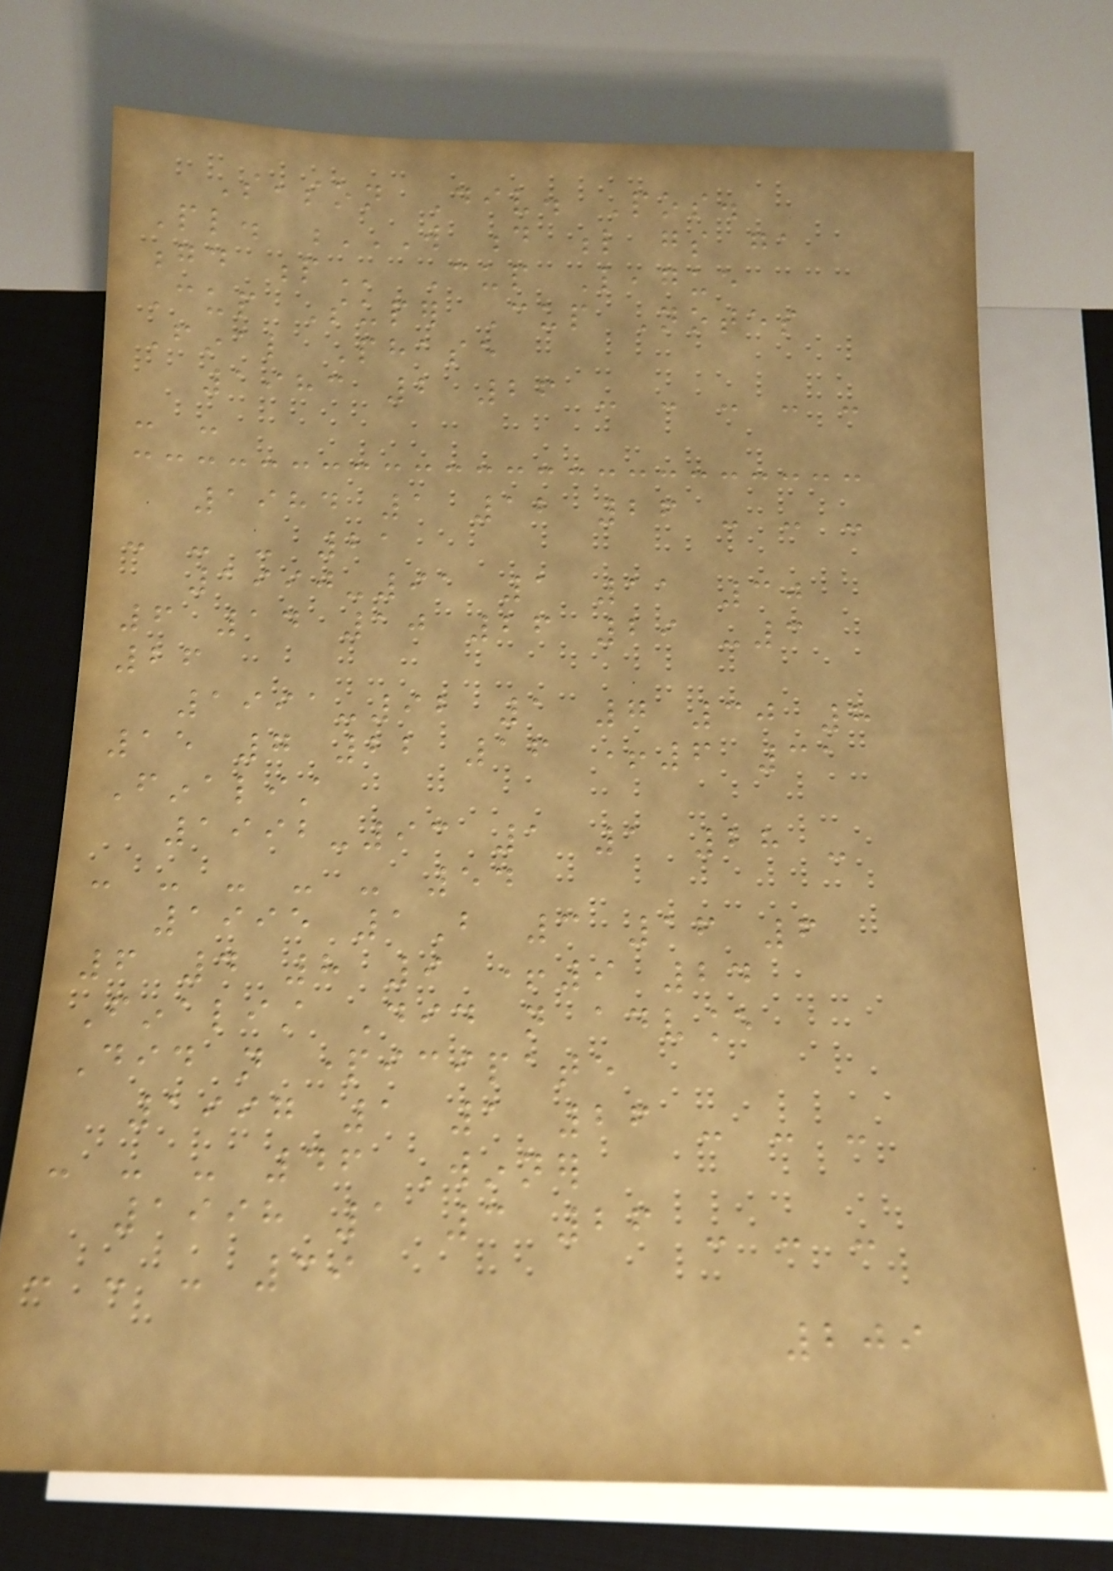Season Div. Pos.
Pl. W D L GS GA
GD P Cup League
Cup Super Cup Notes
Final Phase
1983 2 26 - - - - -
- -
1984 1 12 26 - - -
- - - 21
1990-91 1 11 30
6 14 10 26 29 -3
26
1991-92 1 7 30 8
15 7 22 16 +6 31
Finalist
1992-93 1 1 28 -
- - - - - 54
1995 1B 3 16 6
6 4 8 9 +9 24
Finalist Did not advance
Did not participate
1997 1 1 26 - - -
- - - 46 Winner
1998 1 3 26 - - -
- - - 39
209
